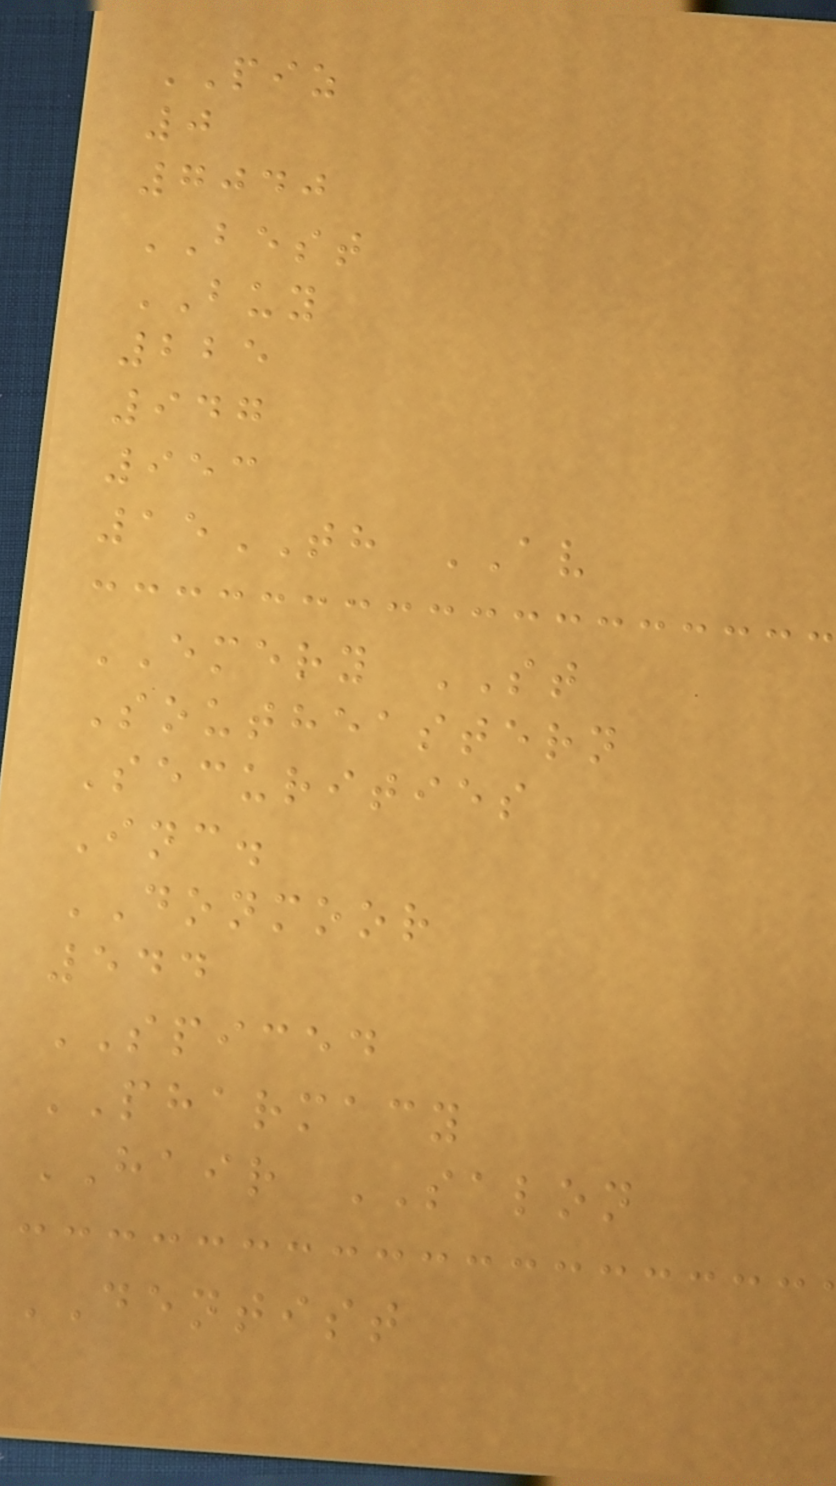PIZ
0
7040
BEST
BUY
225
947
953
15TH AV
EMERY ST
Southeastern
Securities
Inc.
DONMOOR
544
SPICED
PHARMACY
HAIR SALON
DENTIST
